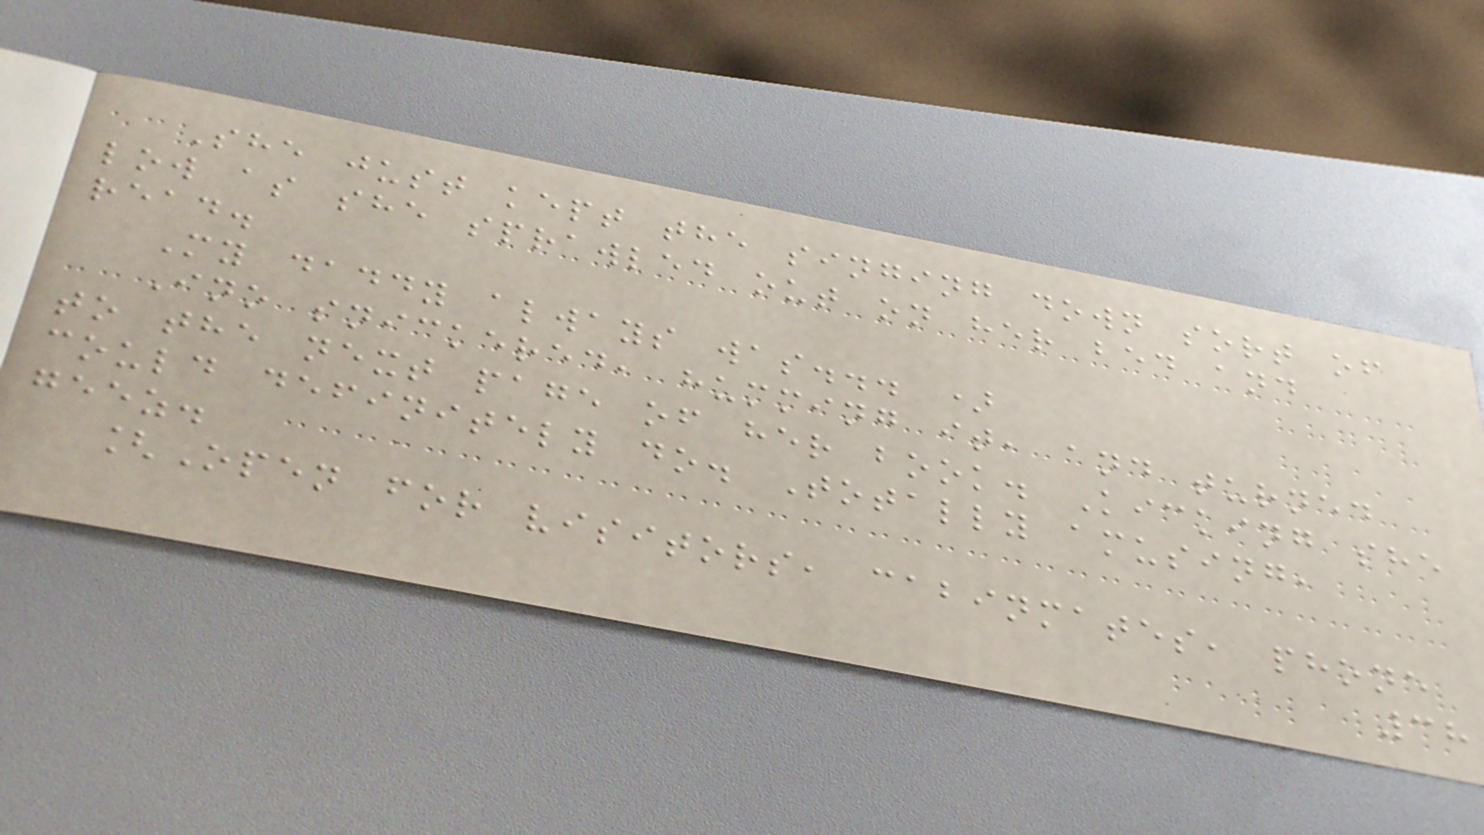She just kept the singing down sort of
low as she sprawled out on her bed and
read.
My daddy always was... )
Ino snickered, humming it, and turned
to the next page of her book. Kicking she
could definitely do. Totally amusing,
geez.
[Open for visitors, cabinmates, phone
38
